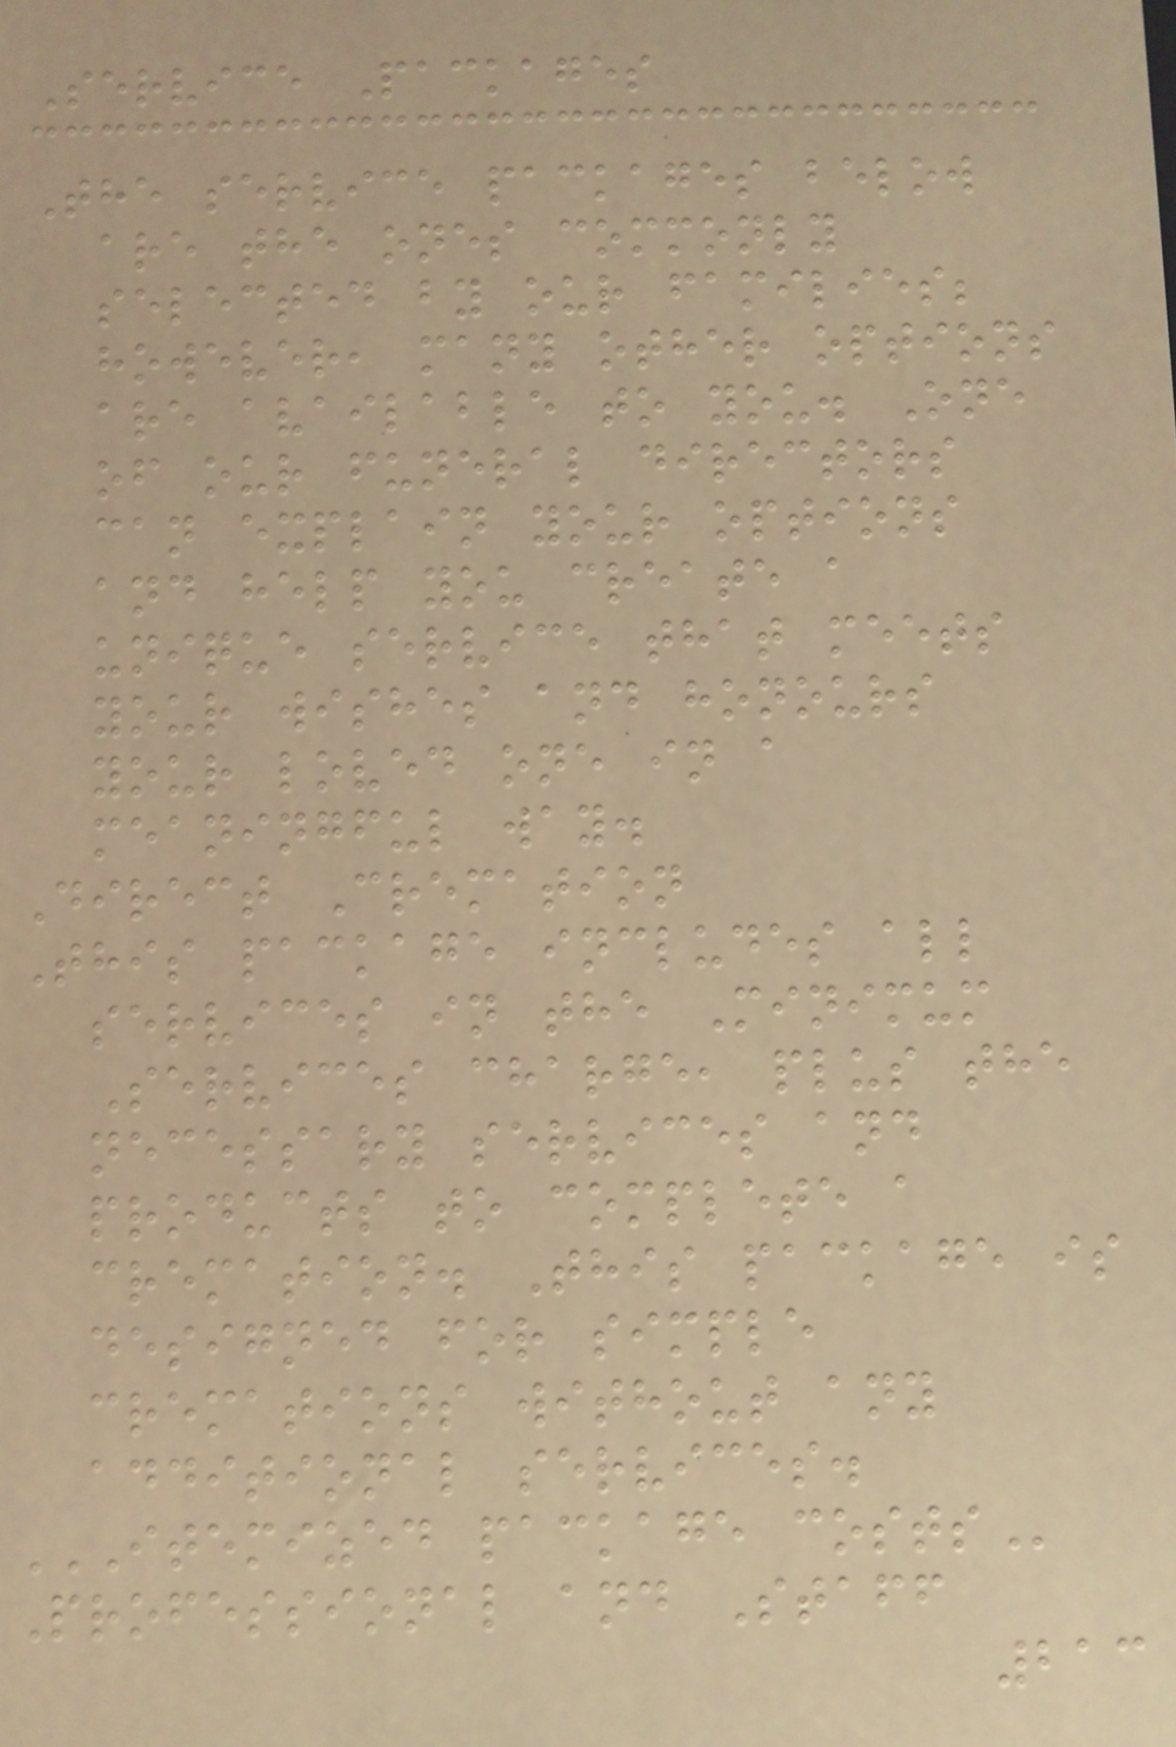Service Packages
The service packages below
are the ones commonly
selected by our families;
however, many other options
are available to you. One
of our funeral directors
can explain your options
and help you create a
unique service that meets
your wishes and honours
your loved one in a
meaningful way.
Direct Cremation
This package includes all
services in the Minimum
Services charge, plus the
necessary services and
products to complete a
cremation. This package is
designed for simple
cremations without any
additional services.
ITEMIZED PACKAGE COSTS
Professional and Staff
213
